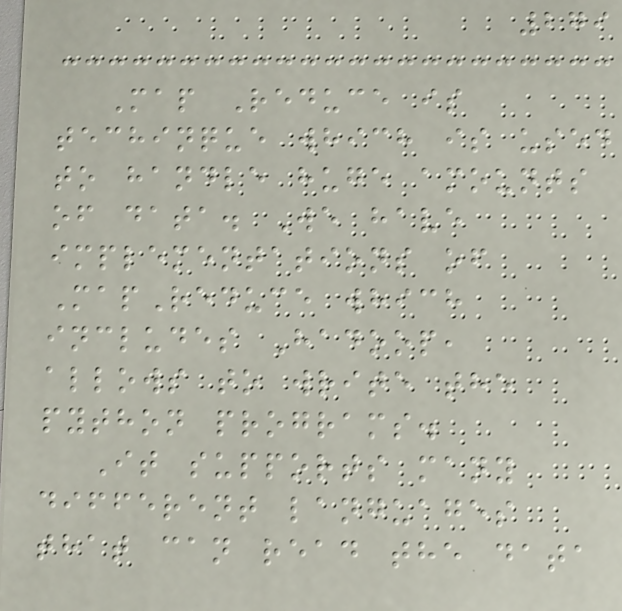279
Map Reduce is
techinque which is used
to handle huge amounts
of data. We have
implementations of
MapReduce which
includes Hadoop,
allows to write the
python programs.
It supports many
different languages
that can read the data
